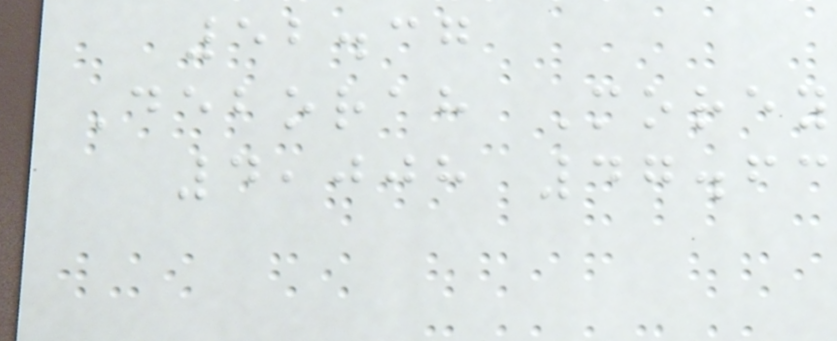52.37
Deborah Morey
4,008 47.63
